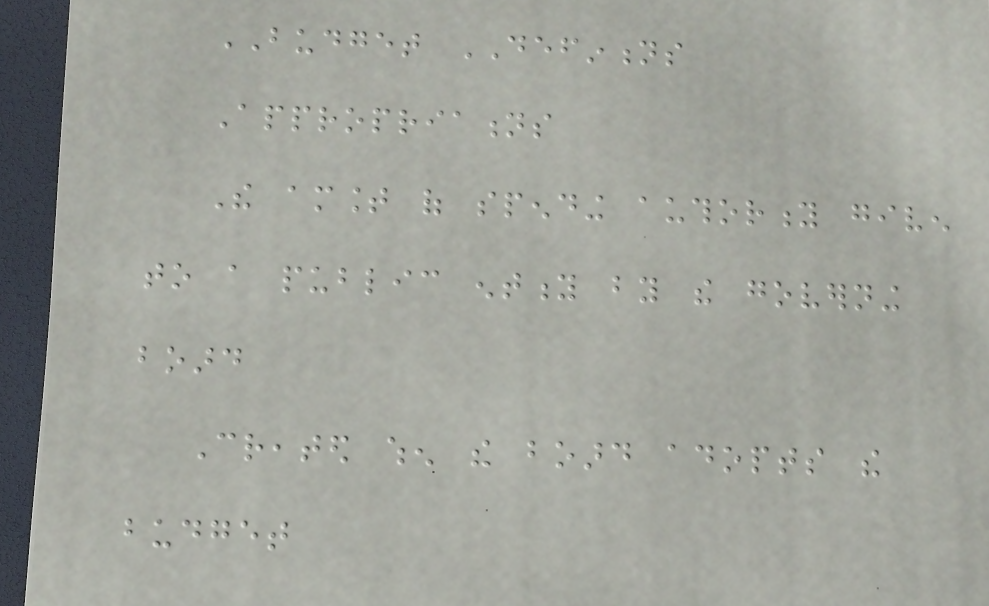BUDGET DEFINTIONS
Appropriations
The amount of spending authority given
to a public entity by the governing
board
Created when the board adopts the
budget
